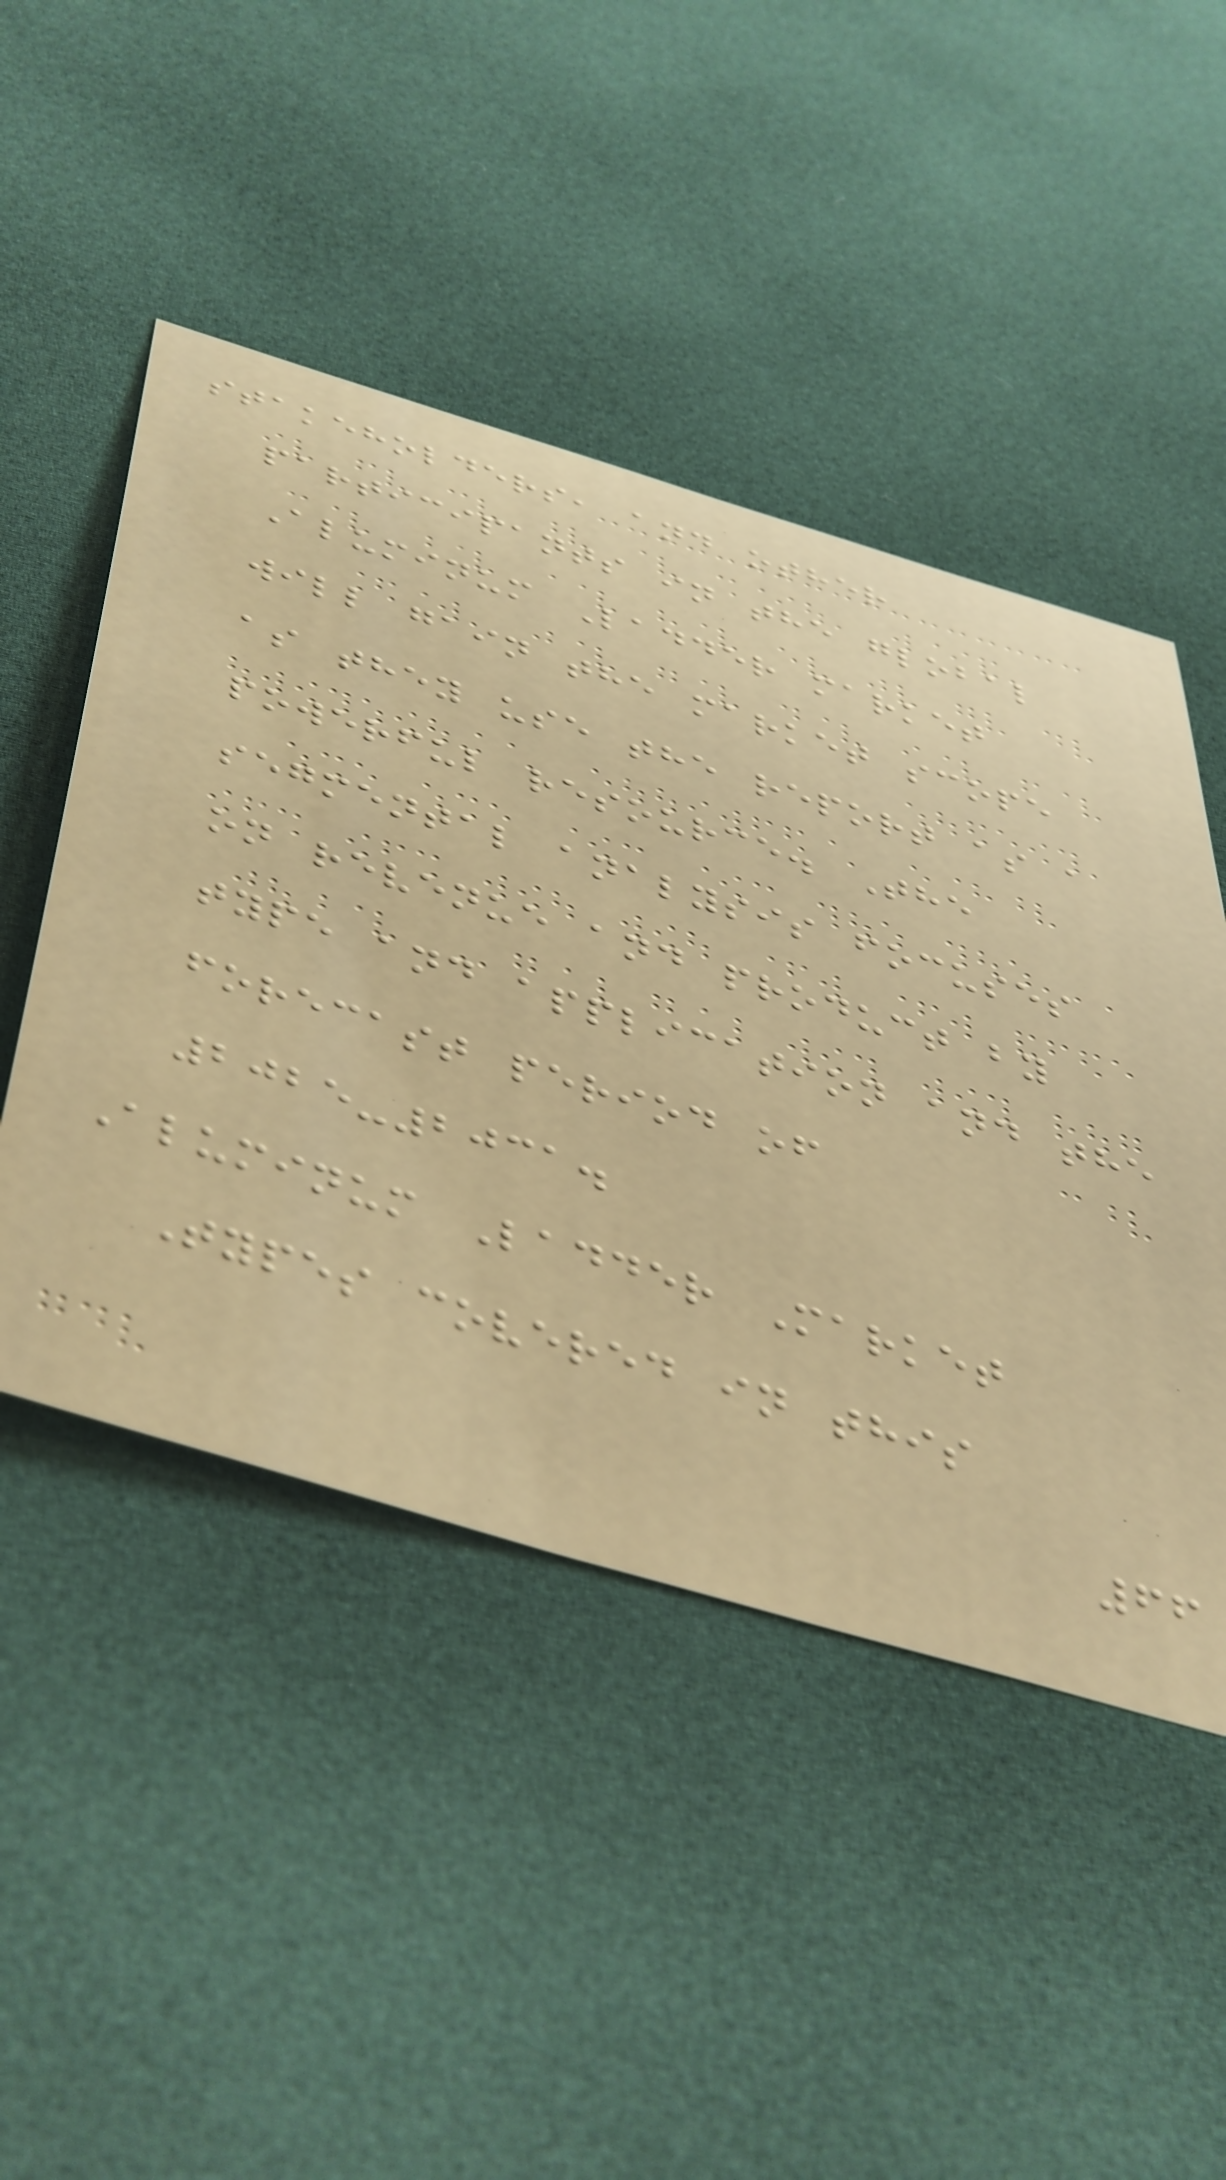stakeholders, and other
participants in the global
Aluminum Ladder market
will gain the market scope
as they use the report as a
powerful resource. The
segmental analysis focuses
on revenue and product by
type and application and the
forecast period of
2025-2031.
Aluminum Ladder Market
Types covered in this
66
